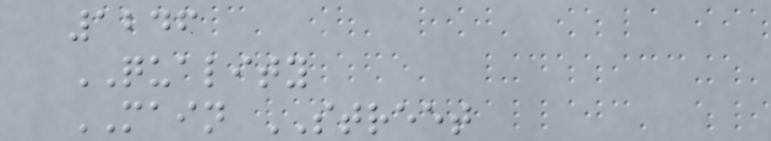1246
QUALITY
MAIN STREET
